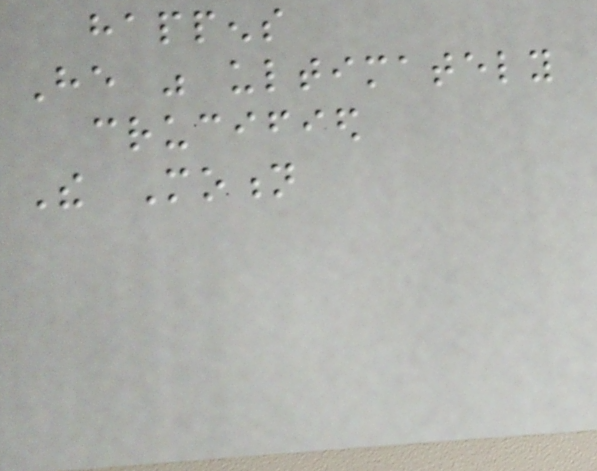happens
He was ultimately
crucified
The Motion
